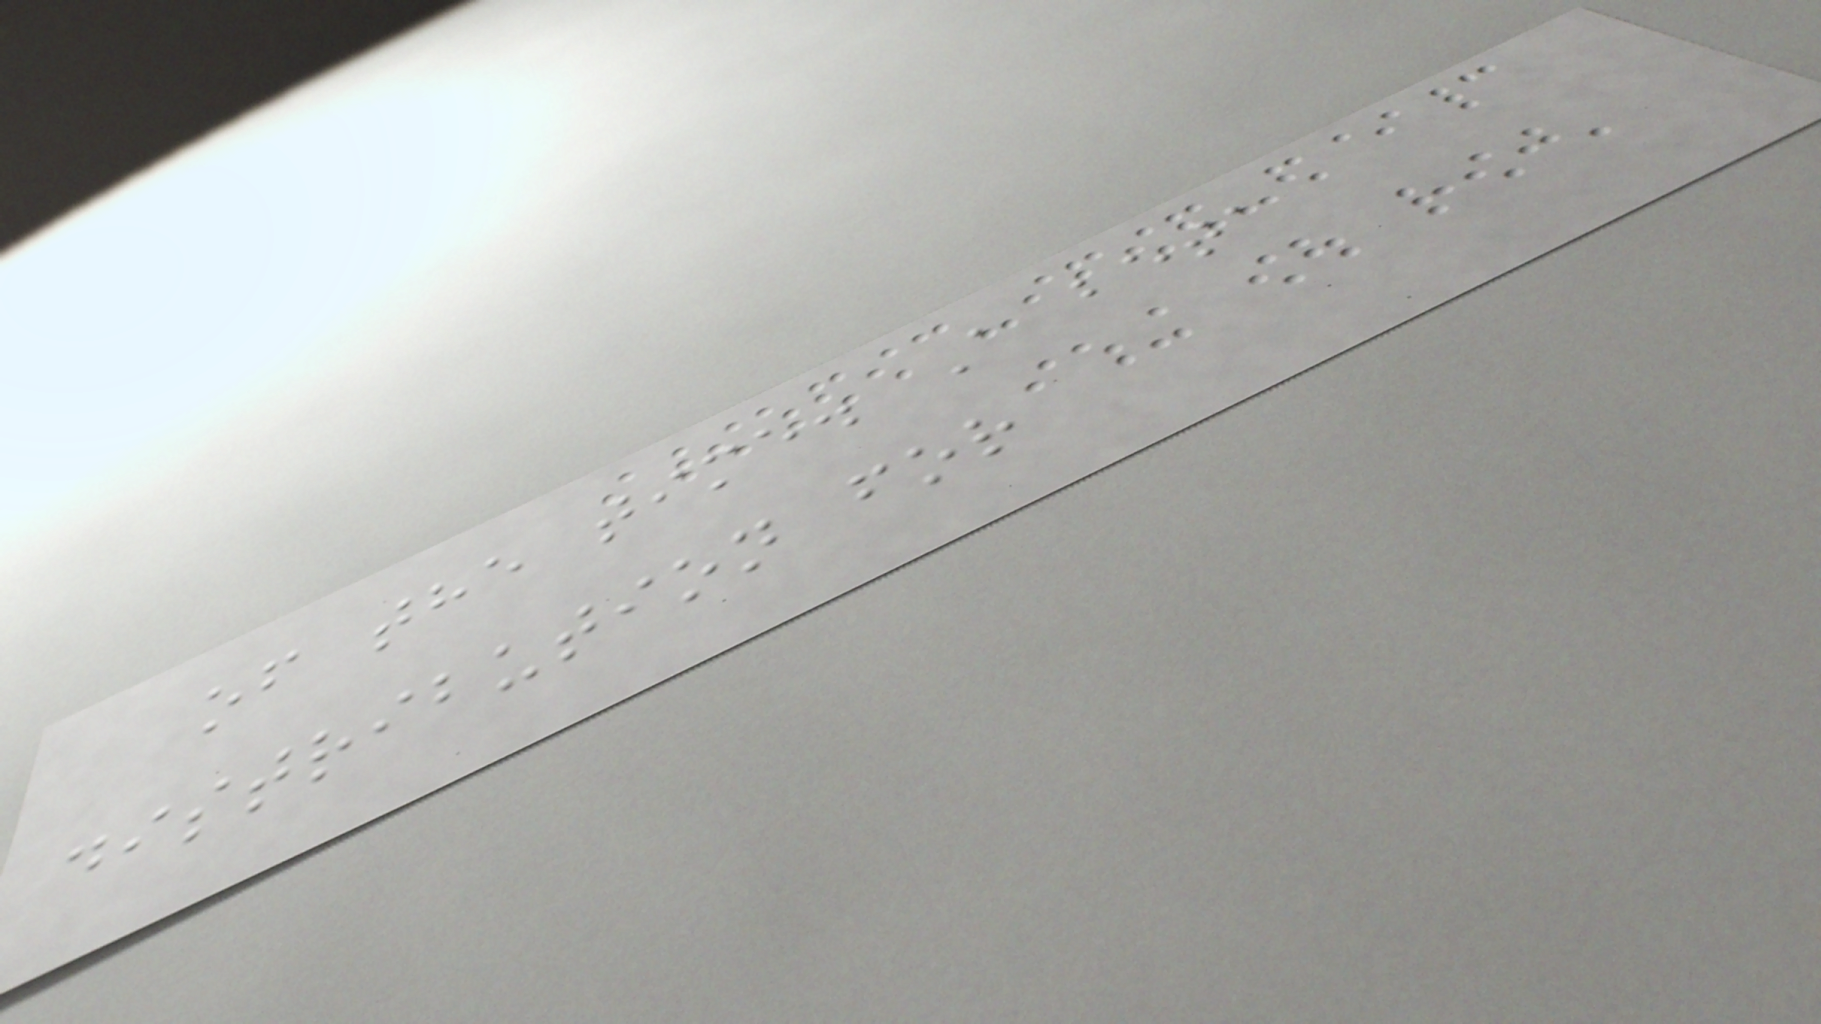of the time. A beta
distribution for
